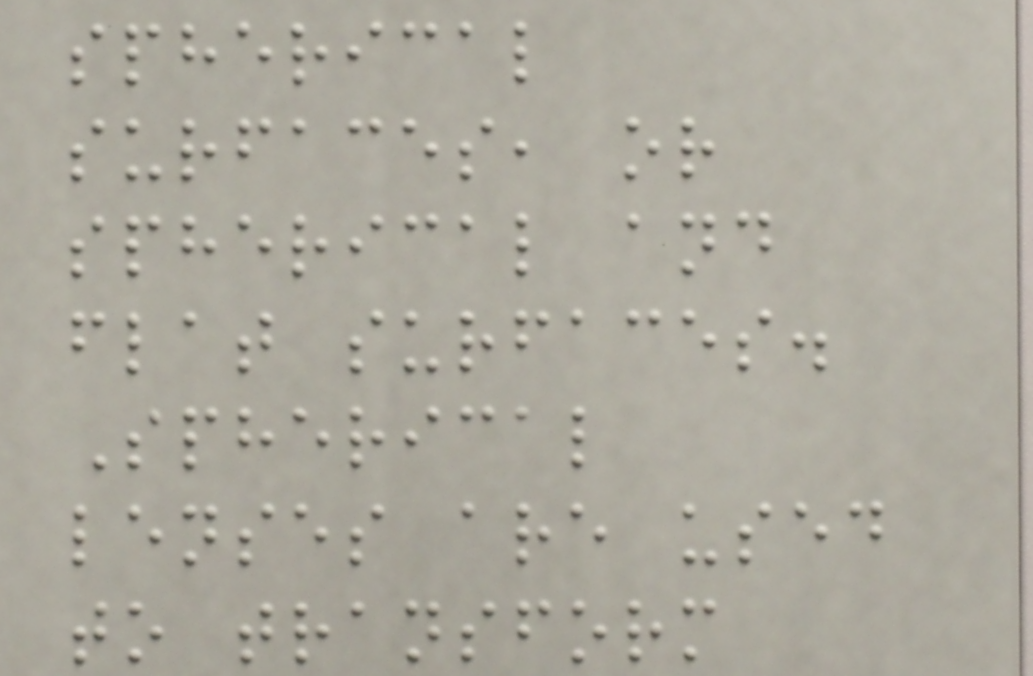spherical
surfaces, or
spherical and
flat surfaces.
Spherical
lenses are used
to transform
